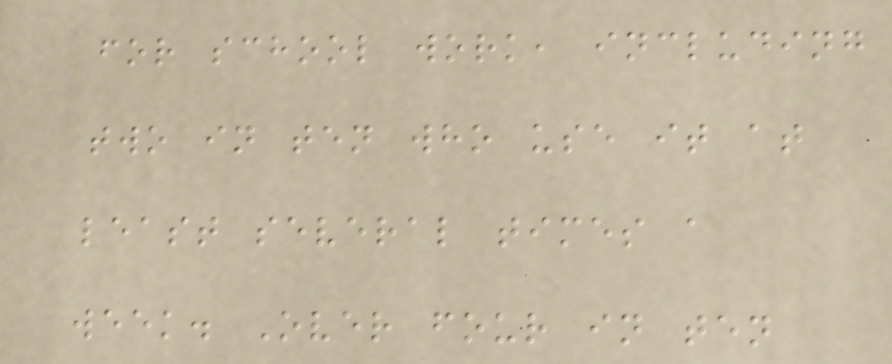for school work, including
two in ten who use it at
least several times a
week. Over four in ten
